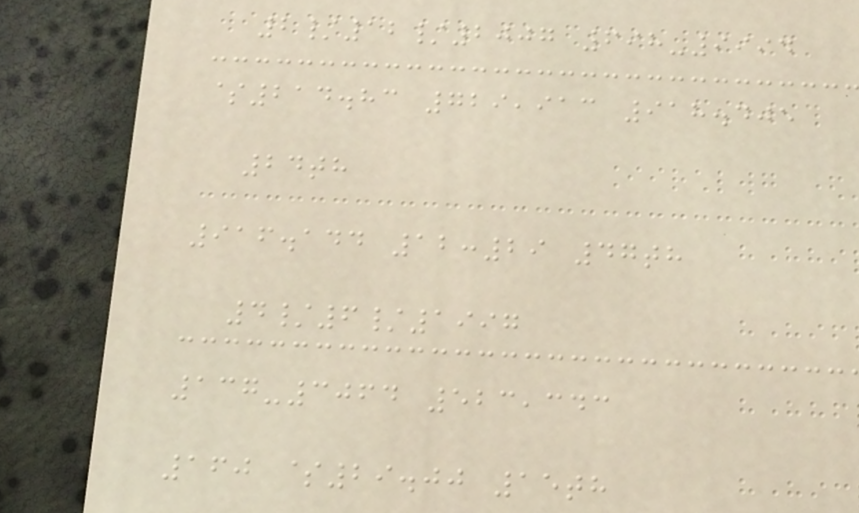2/12/2007 698-9994
$214.83 729,913 918.405
24th
916.144 12:29 47th
4/6/1997
137-3064 523,343
160 $29.00 15th
